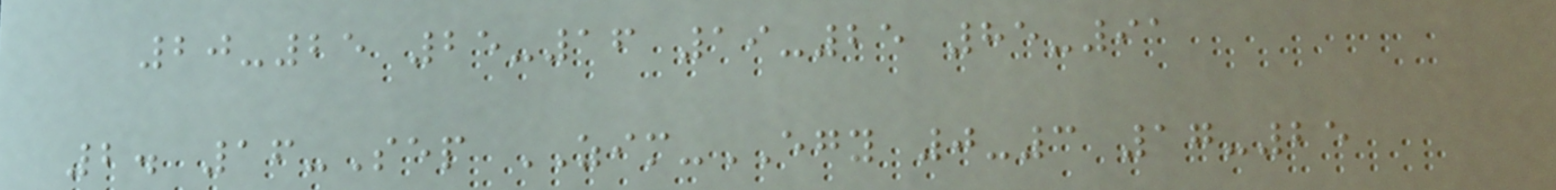20-25 25-16 19-25 85-91
2. 16-Sep ZIM-EGY 0-3 17-25
